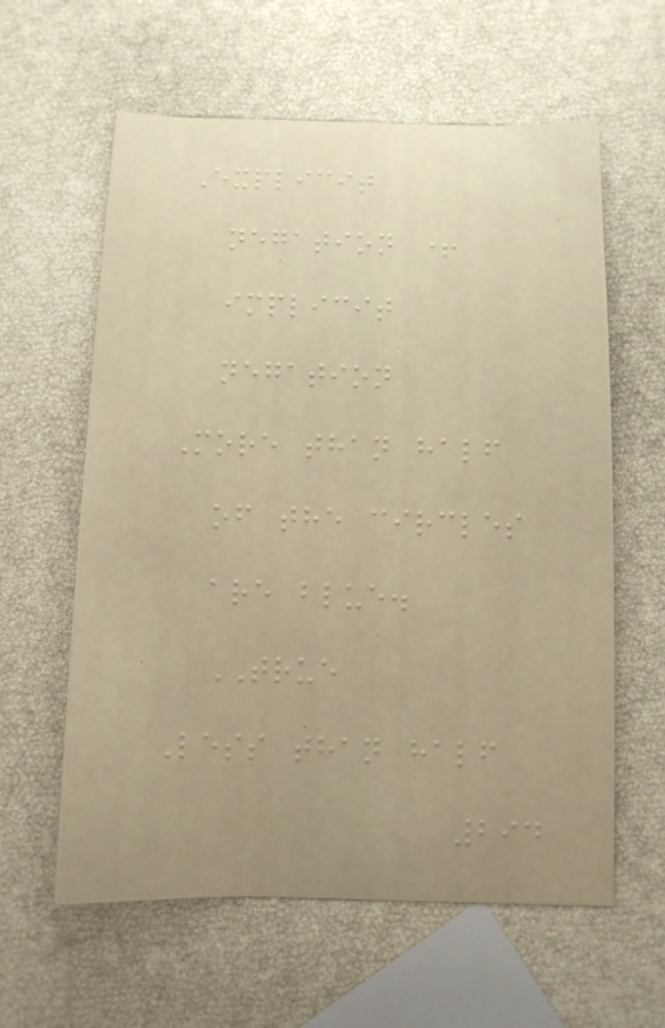Explicit
negation +
implicit
negation
More than half
of the circles
are blue.
TRUE
Less than half
294
